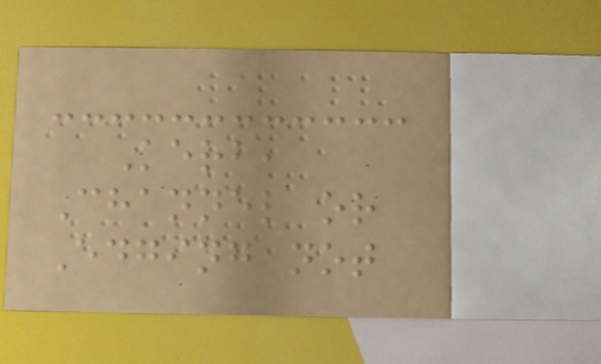Kerb,
Channel or
Edging not
